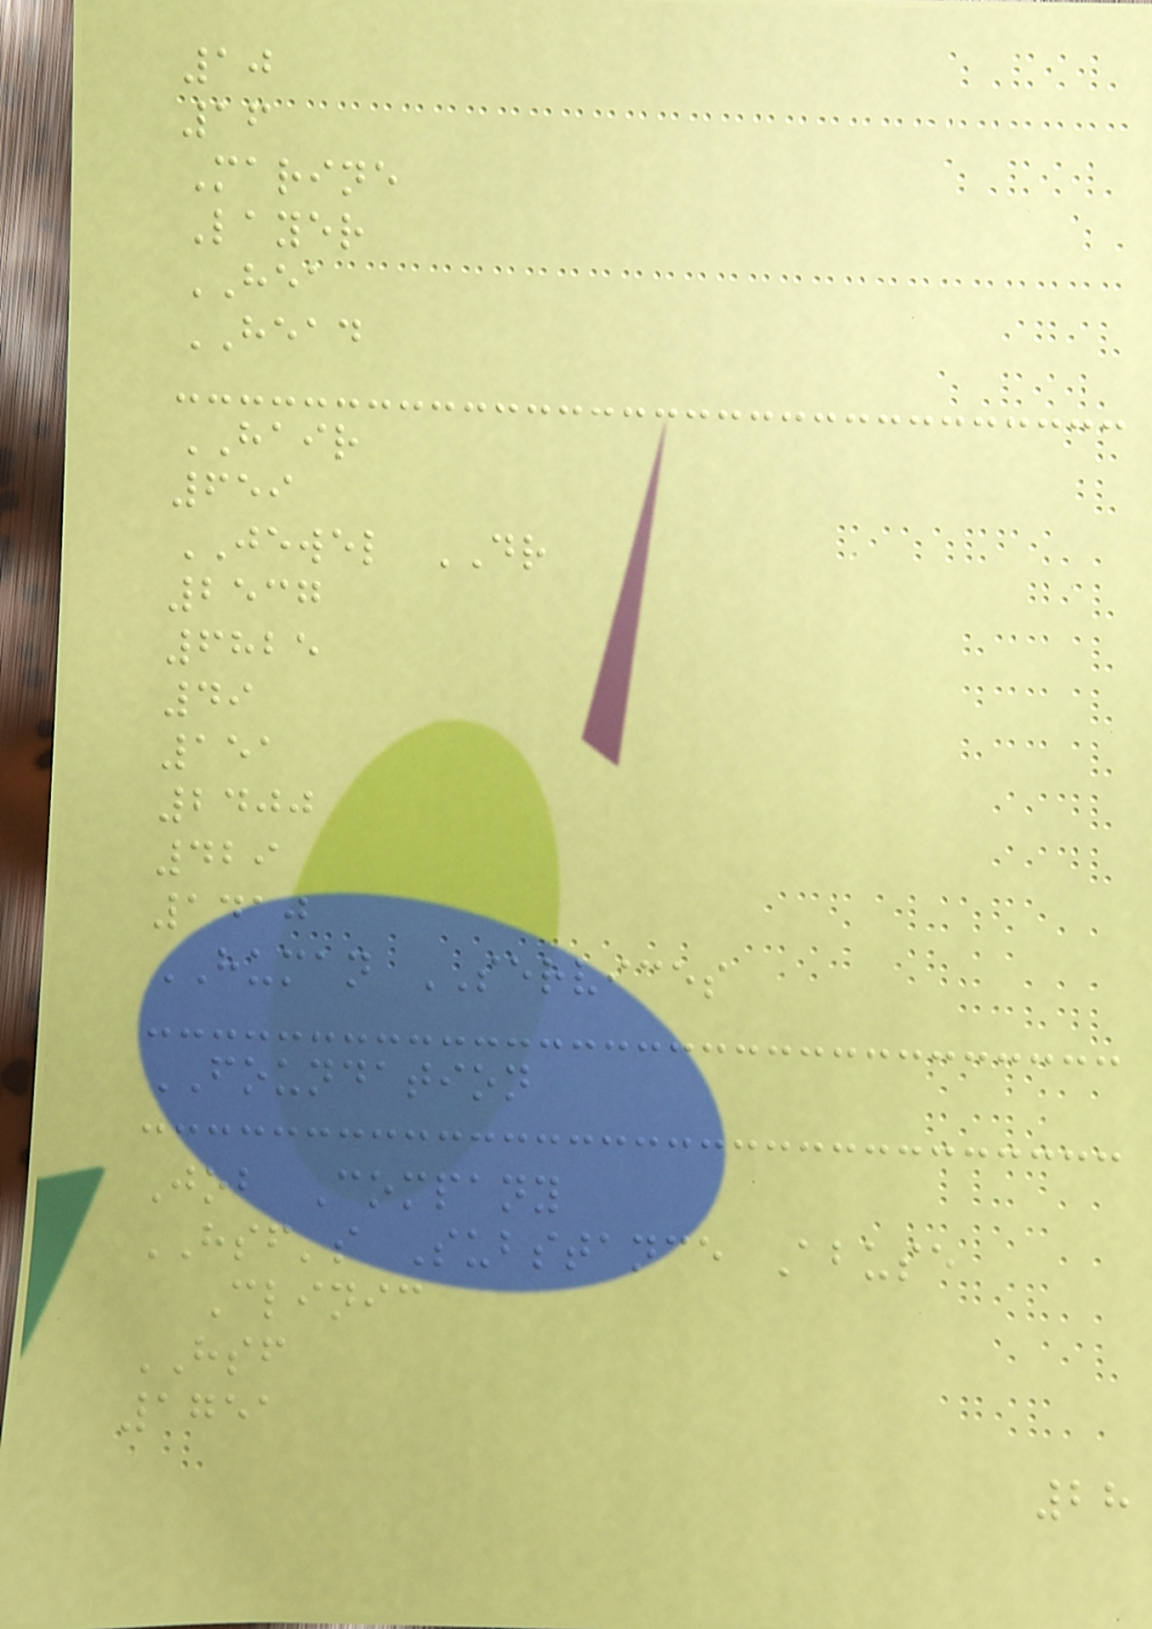10
16
Marine
Layer
HEA
HEAD
HAIR
659
JEWEL DR
2537
6825
49
151
2400
429
1410
HUMAN SERVICES
FOUNDATION
Job Company
HSF's Substance Abuse
Clinic
HSF
1751
28
